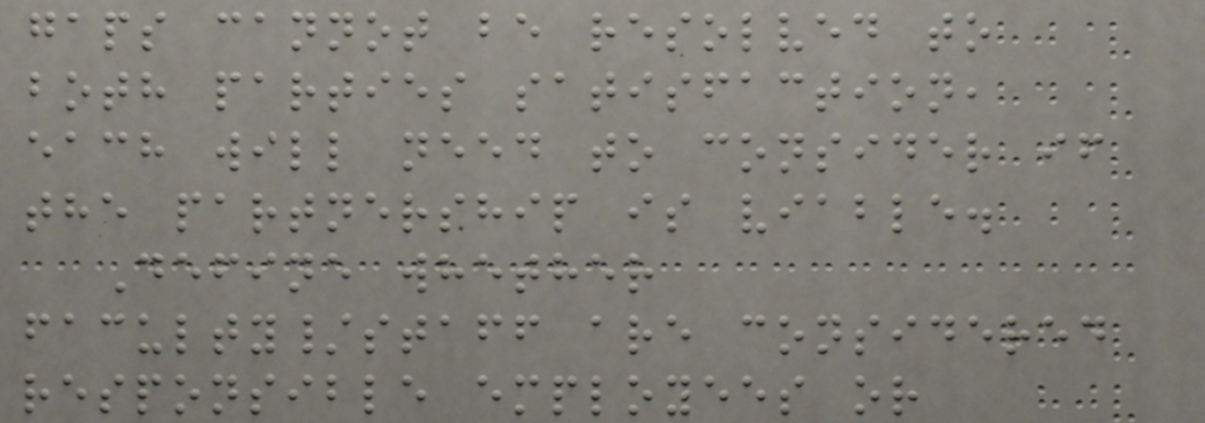gaps cannot be resolved to
both parties satisfaction,
each will need to consider if
the partnership is viable.
Define whether
faculty/staff are considered
responsible employees or
